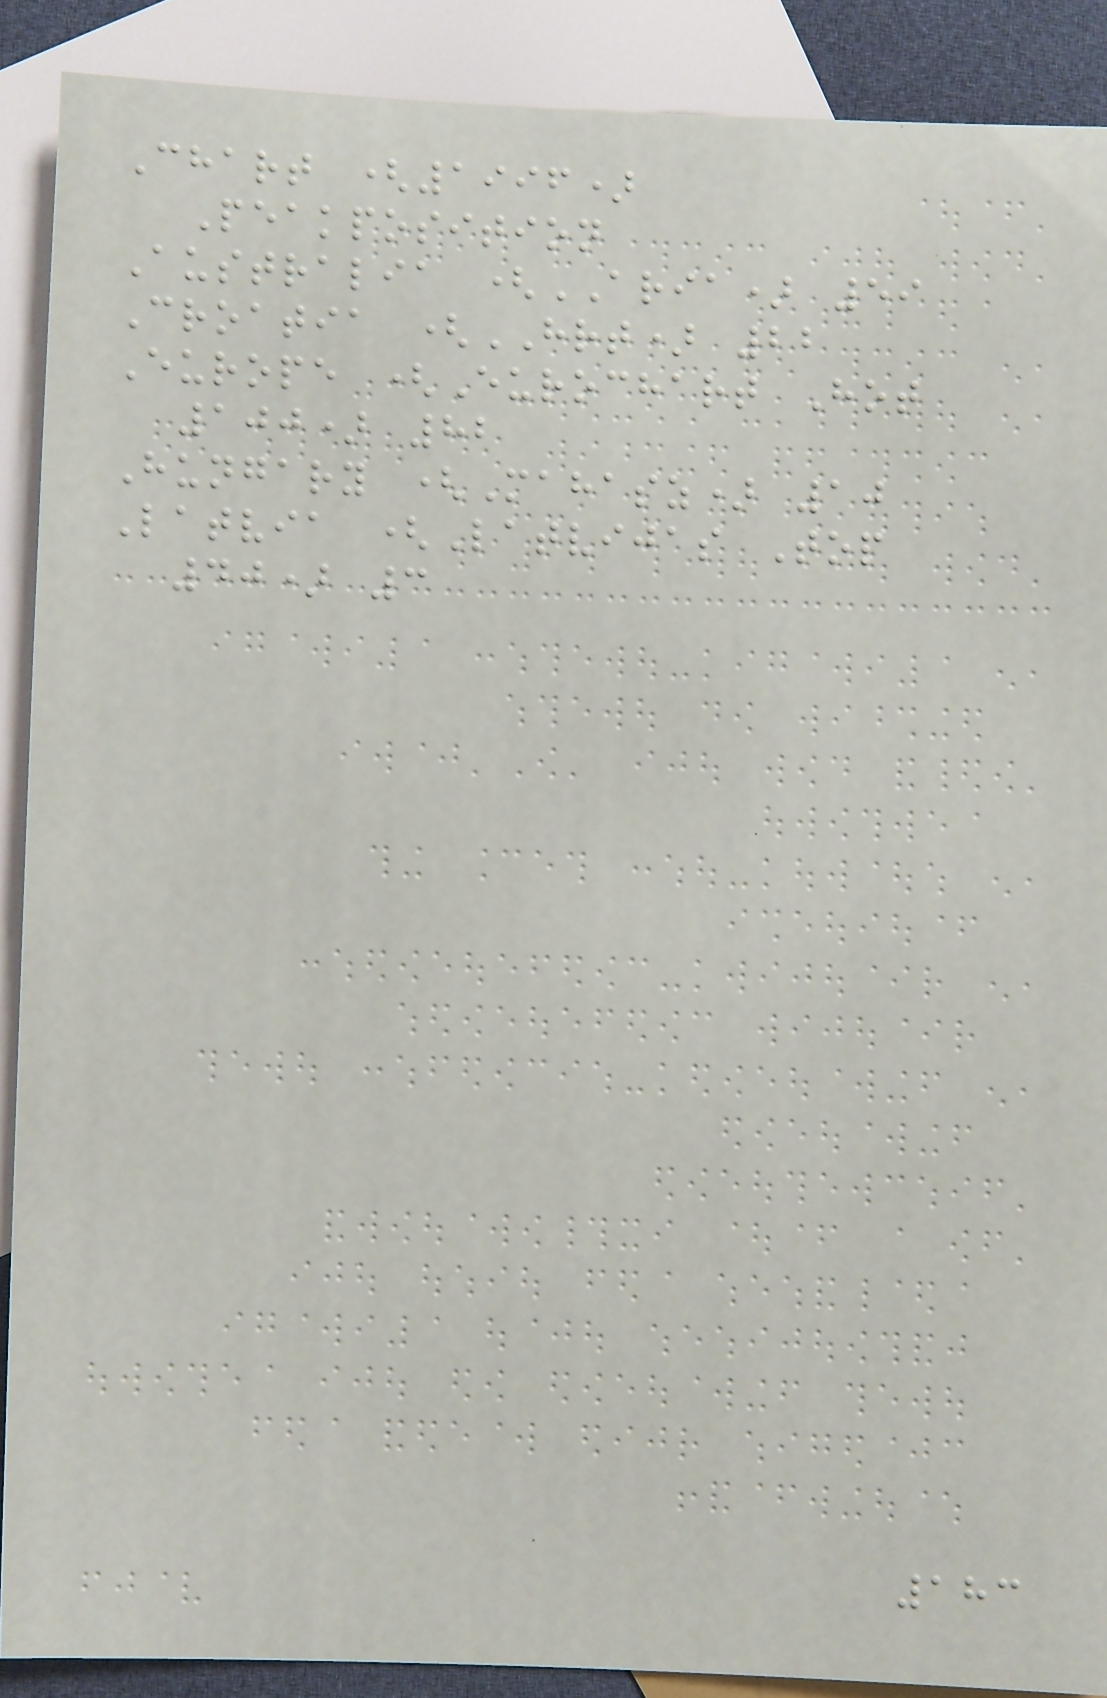Chart (1996)
Peakposition
Australia (ARIA) 59
Croatia (HRT) 22
Europe (Eurochart Hot
100) 82
Hungary (Mahasz) 10
Latvia (Latvijas Top
40) 3
183
